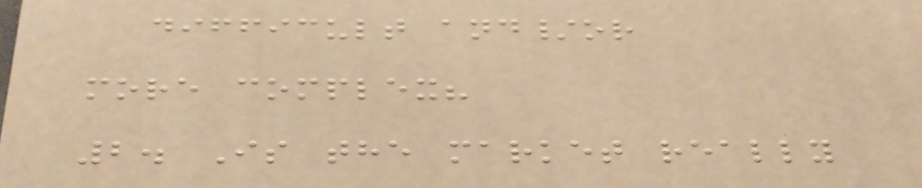difficult and/or
more complex?
2. Is the market really
